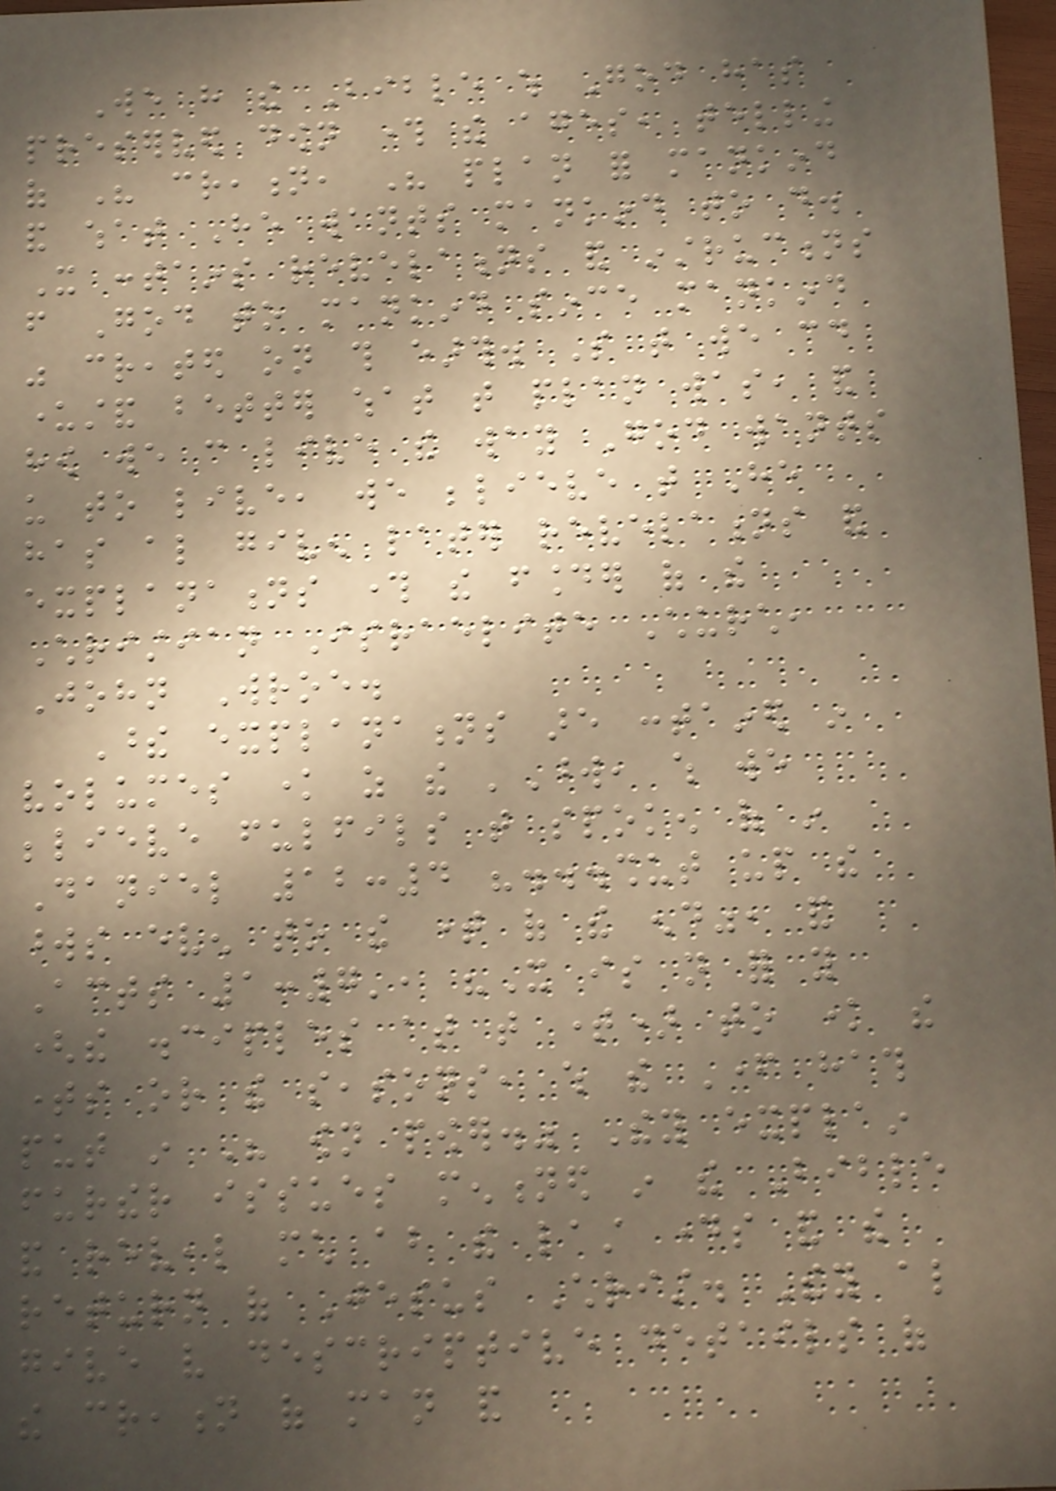We have the Bible which God has
preserved down through the ages, telling
of His creation, His plan for mankind
and what He wants mankind to do.
It contains revelations and instructions
from God to mankind since mankind
was created on this earth. So that we could
understand better what that plan was, and
how we can live the way God wants
us to live, we believe that He
has also given later revelations and
explanations through the founder of the
Christian Israelite Church,
John Wroe.
These explanations are contained in
volumes know as the 'Word, which we
believe fulfils that spoken of in
Daniel 12:4 "...shut up the
words even to the time of the end", and
Acts 1:7', "It is not for you
(the disciples at that time) to know the
times or the seasons, which the Father hath
put in His own power." They explain
further issues mentioned in the Bible
and reveal much about the last days and the
return of Jesus Christ. They also
give very descriptive details of
the creation of man and
